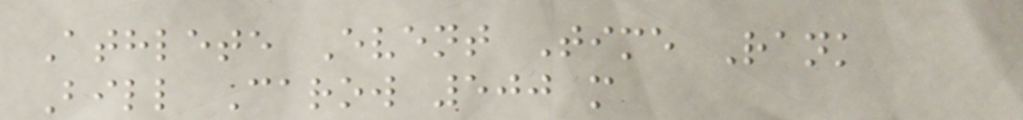Athlete Event Time Rank
Bill Carow 500 m
